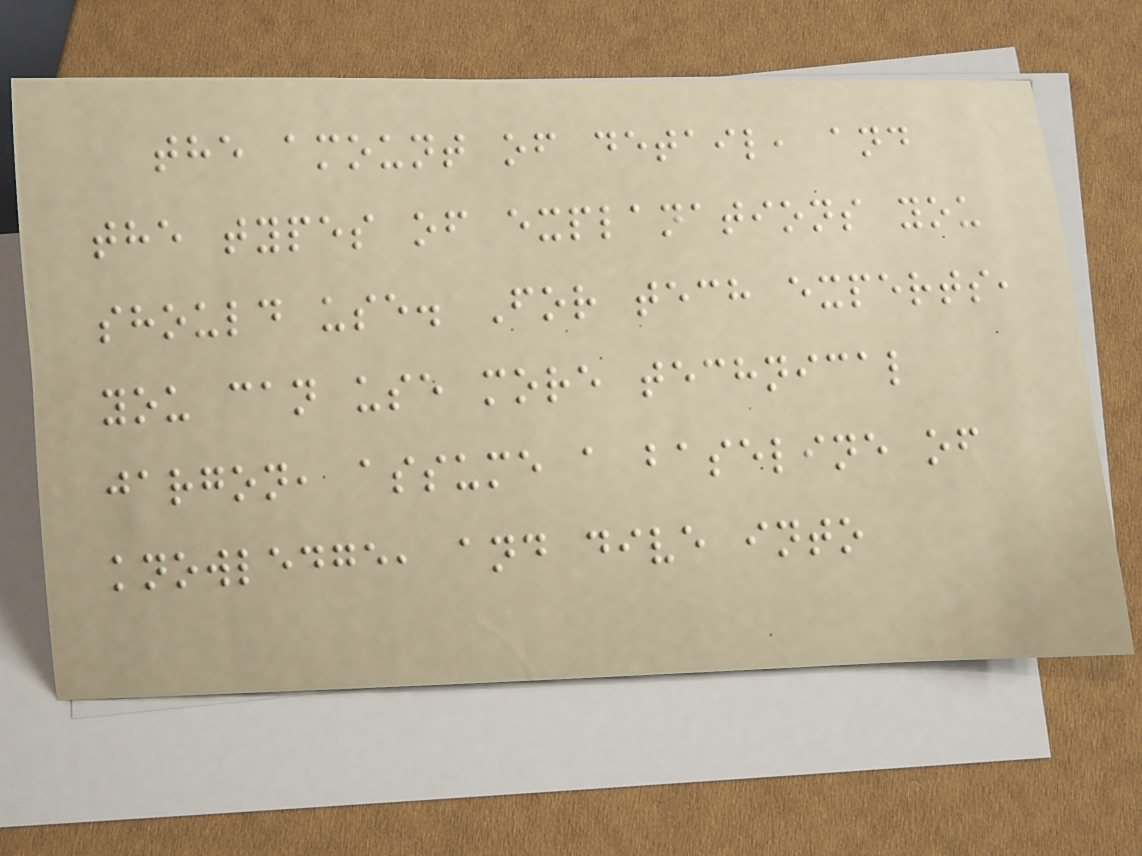the amount of detail, and
the types of explanations you
should use. For tech experts,
you can use more technical
jargon, assume a baseline of
knowledge, and dive into
